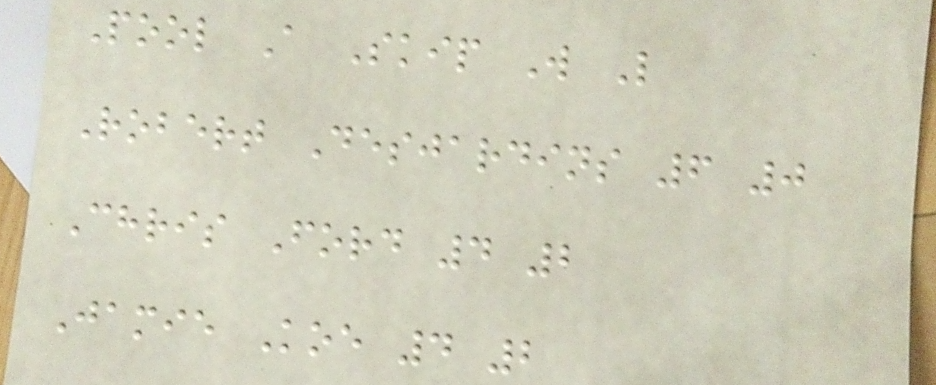Pool A Skip W L
Robert Desjardins 6 0
Chris Ford 4 2
Jamie Koe 4 2
